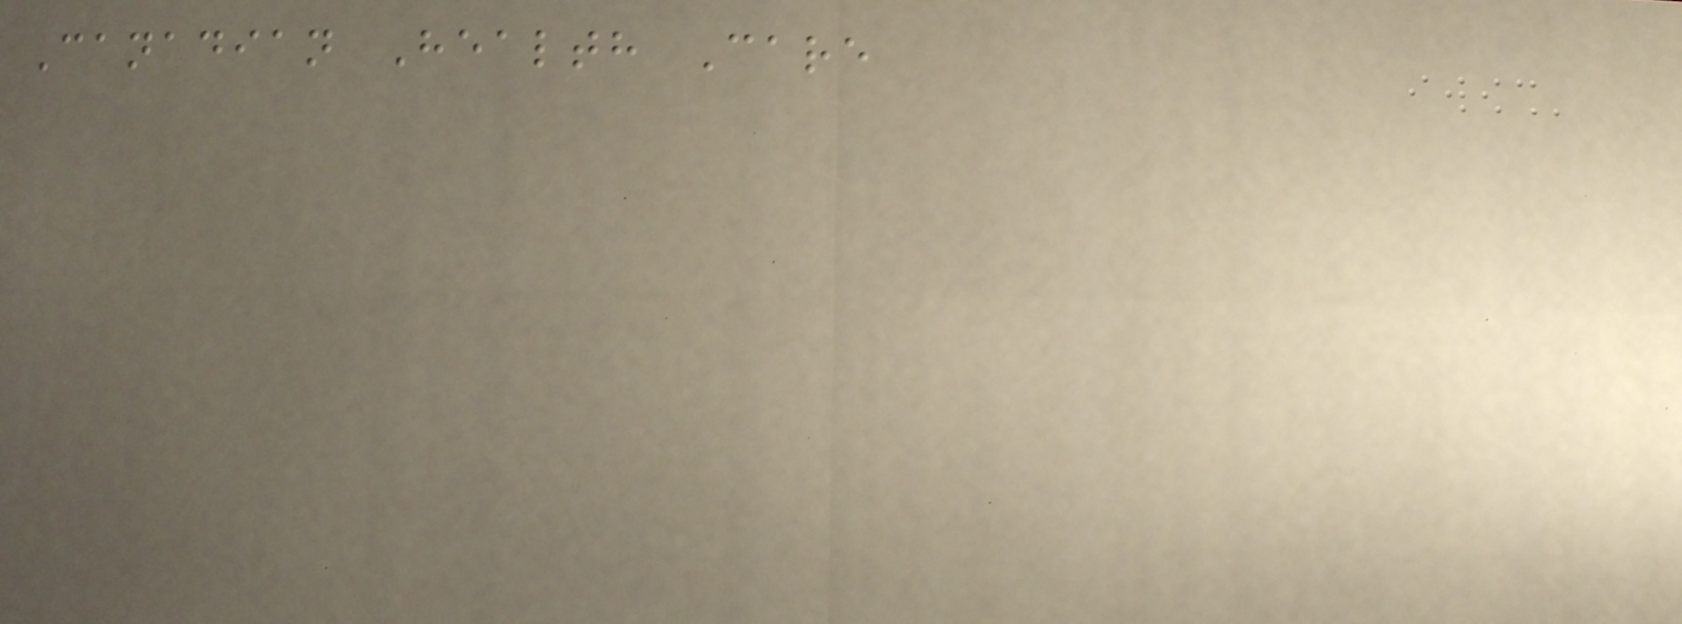Canadian Health Care
